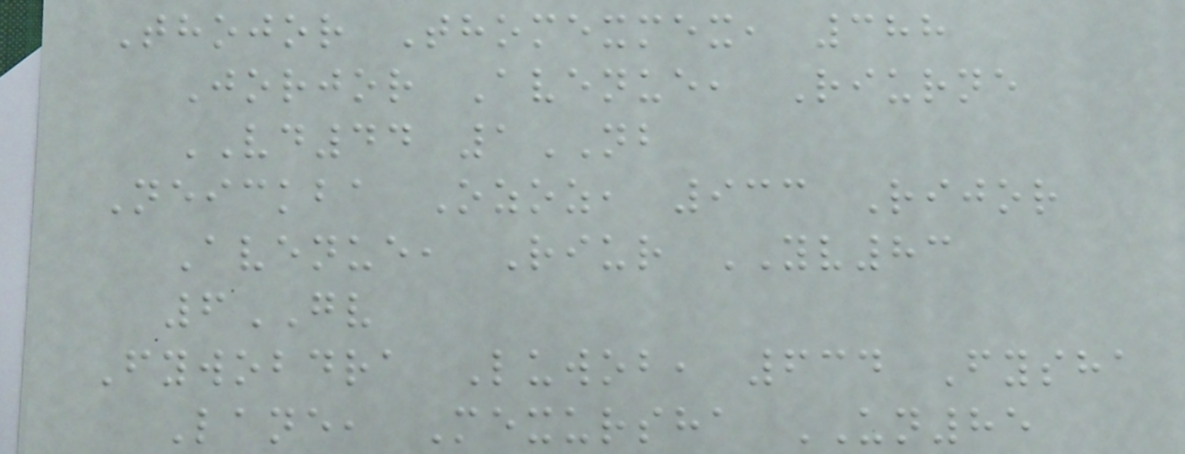Thojor Thomexmex, 388
Jorjor Avenue, Riurne
VD44 1NB
Neickba Ozoz, 933 Rijor
Avenue, Riur YV83
6GV
Fywobdra Luwob, 634 Fysha
Lane, Mexursha UN85
